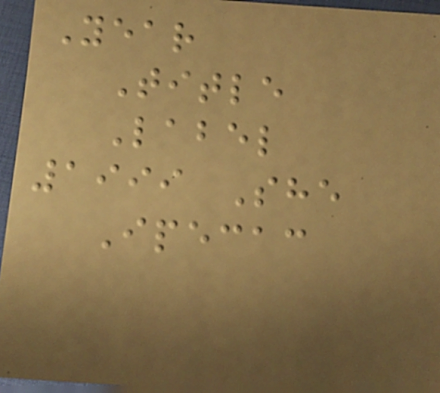Year
Title
Label
1999 She
Ipecac
